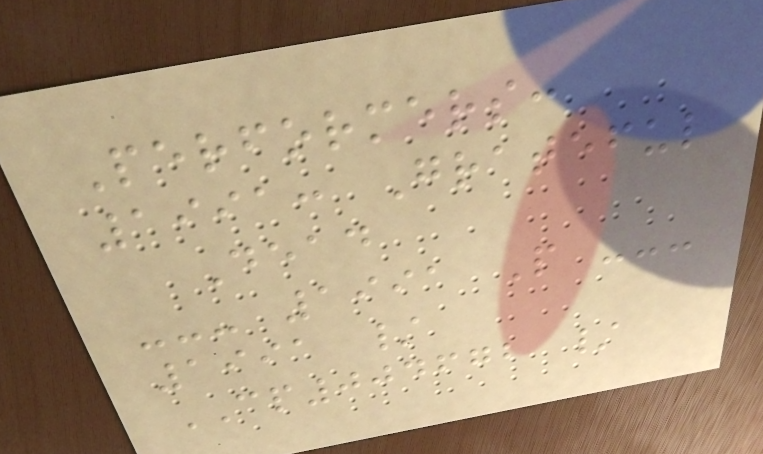Performers:
1991: Grateful
Dead
--- 1991 P ---
1991 /
CP004672 /
